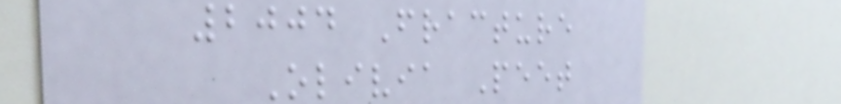2004 Fracture
Olivia Peet
